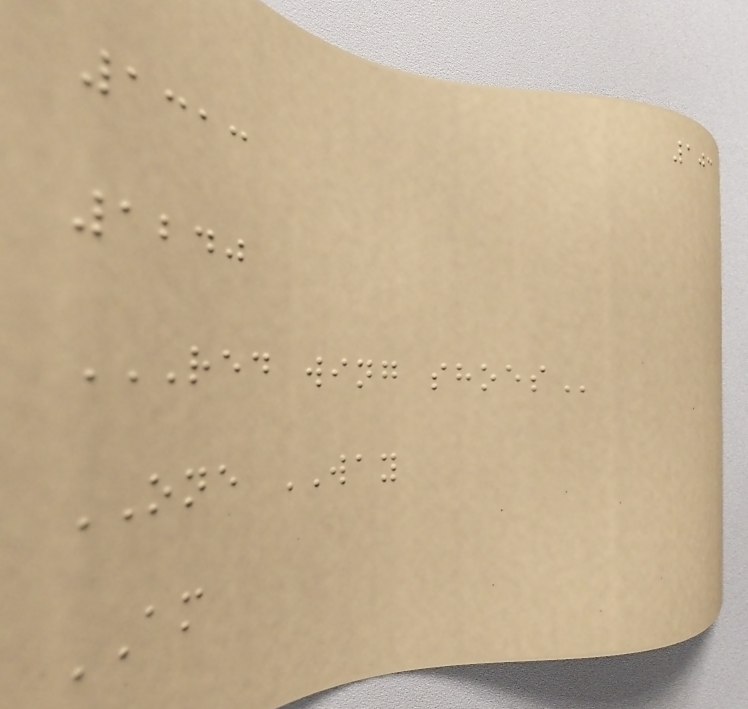103
1313
1240
RED WING SHOES
ONE WAY
AM
